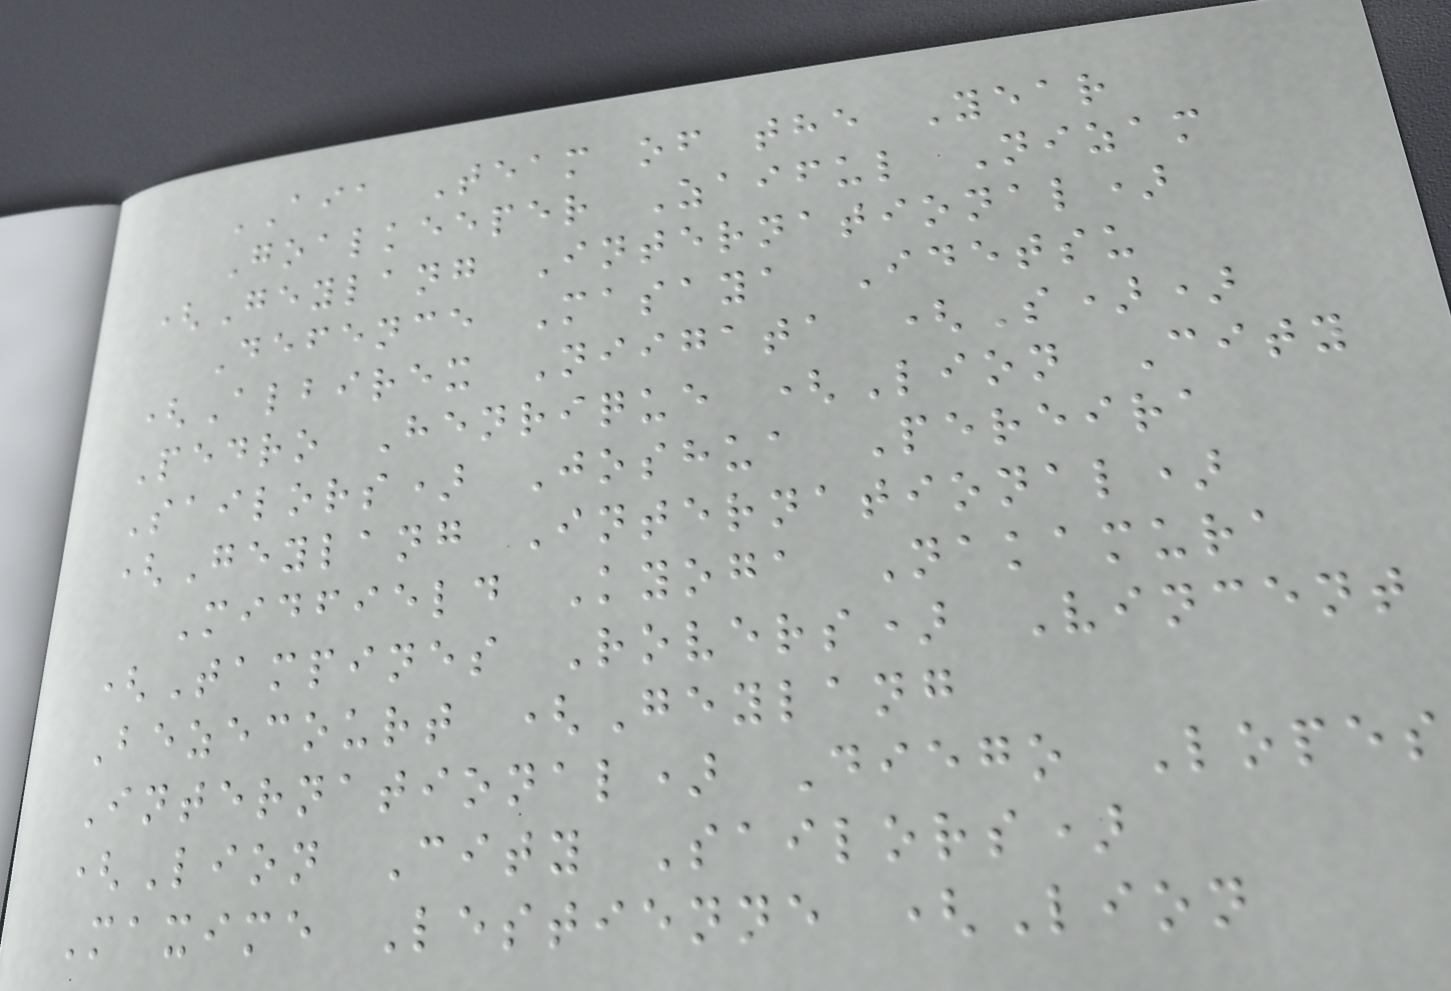AIA Team of the Year
Goalkeeper Zaiful Nizam
(Geylang International)
Defence Masaya Idetsu
(Albirex Niigata (S))
Pedro Henrique (Lion City
Sailors) Joshua Pereira
(Geylang International)
Midfield Kyoga Nakamura
(Tampines Rovers) Vincent
Bezecourt (Geylang
International) Diego Lopes
(Lion City Sailors)
Maxime Lestienne (Lion
